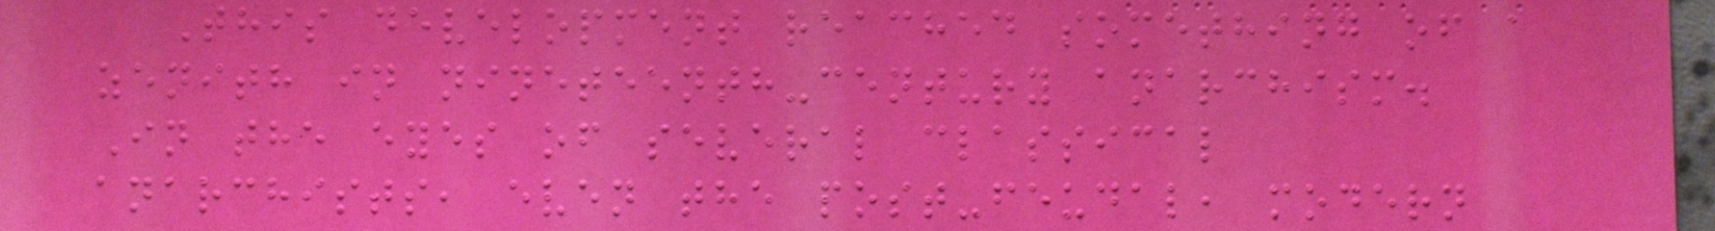This development reached something of a
zenith in nineteenth-century anarchism.
In the eyes of several classical
anarchists, even the post-feudal, modern
